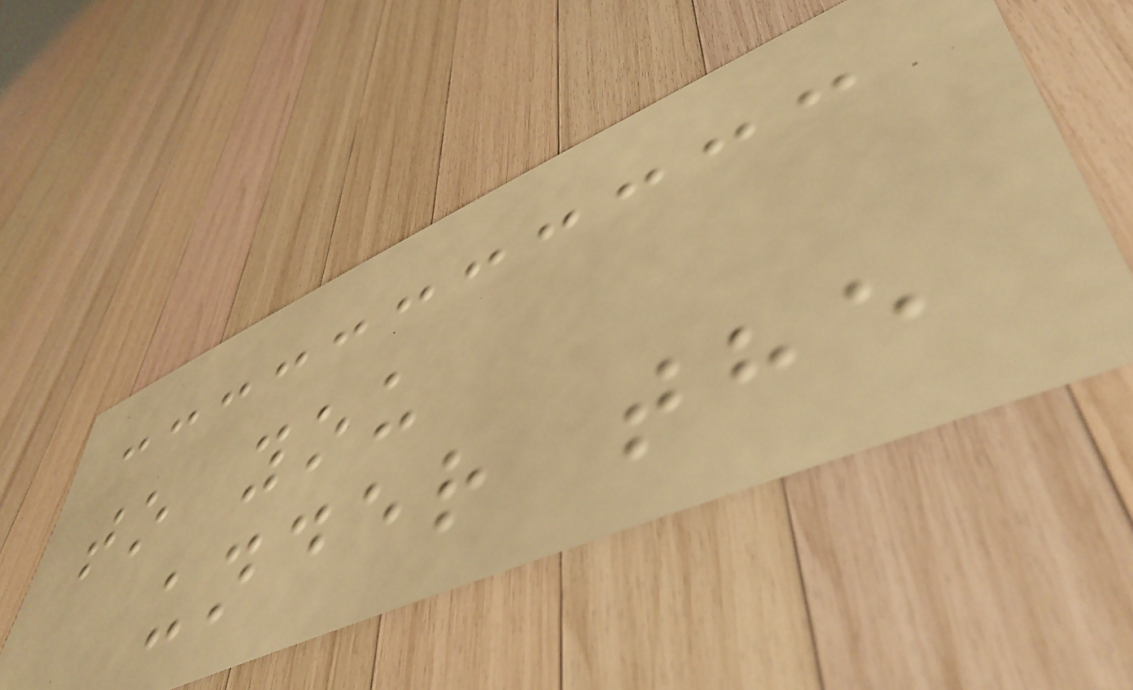to you
under the
